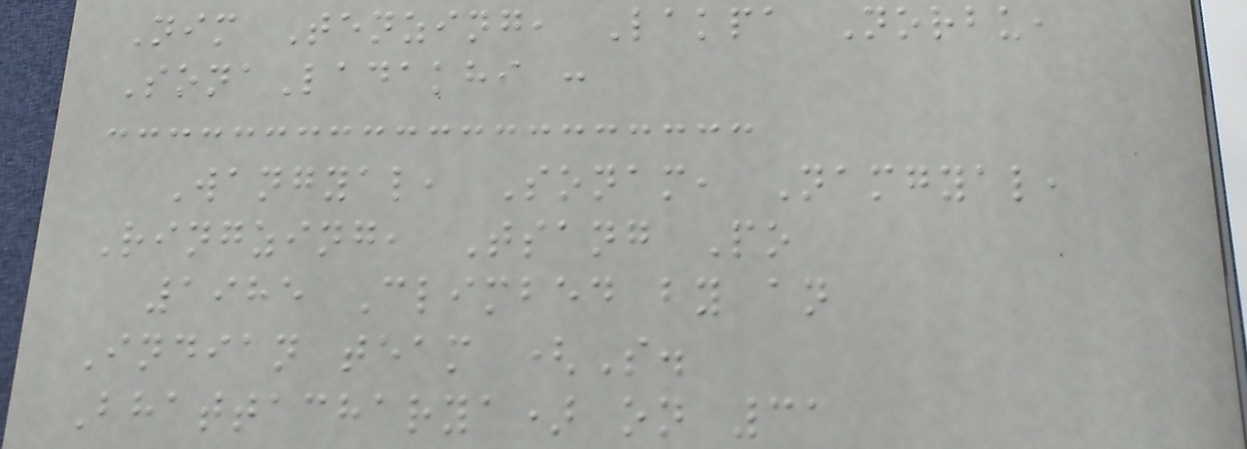Nim Tenzing, Lakpa Norbu,
SonaLadakhi :
Wangyal, Sonam, Namgyal,
Ringzing, Tsang Po
1985 Climbed by an
Indian team (S.
Bhattacharya) on 31
